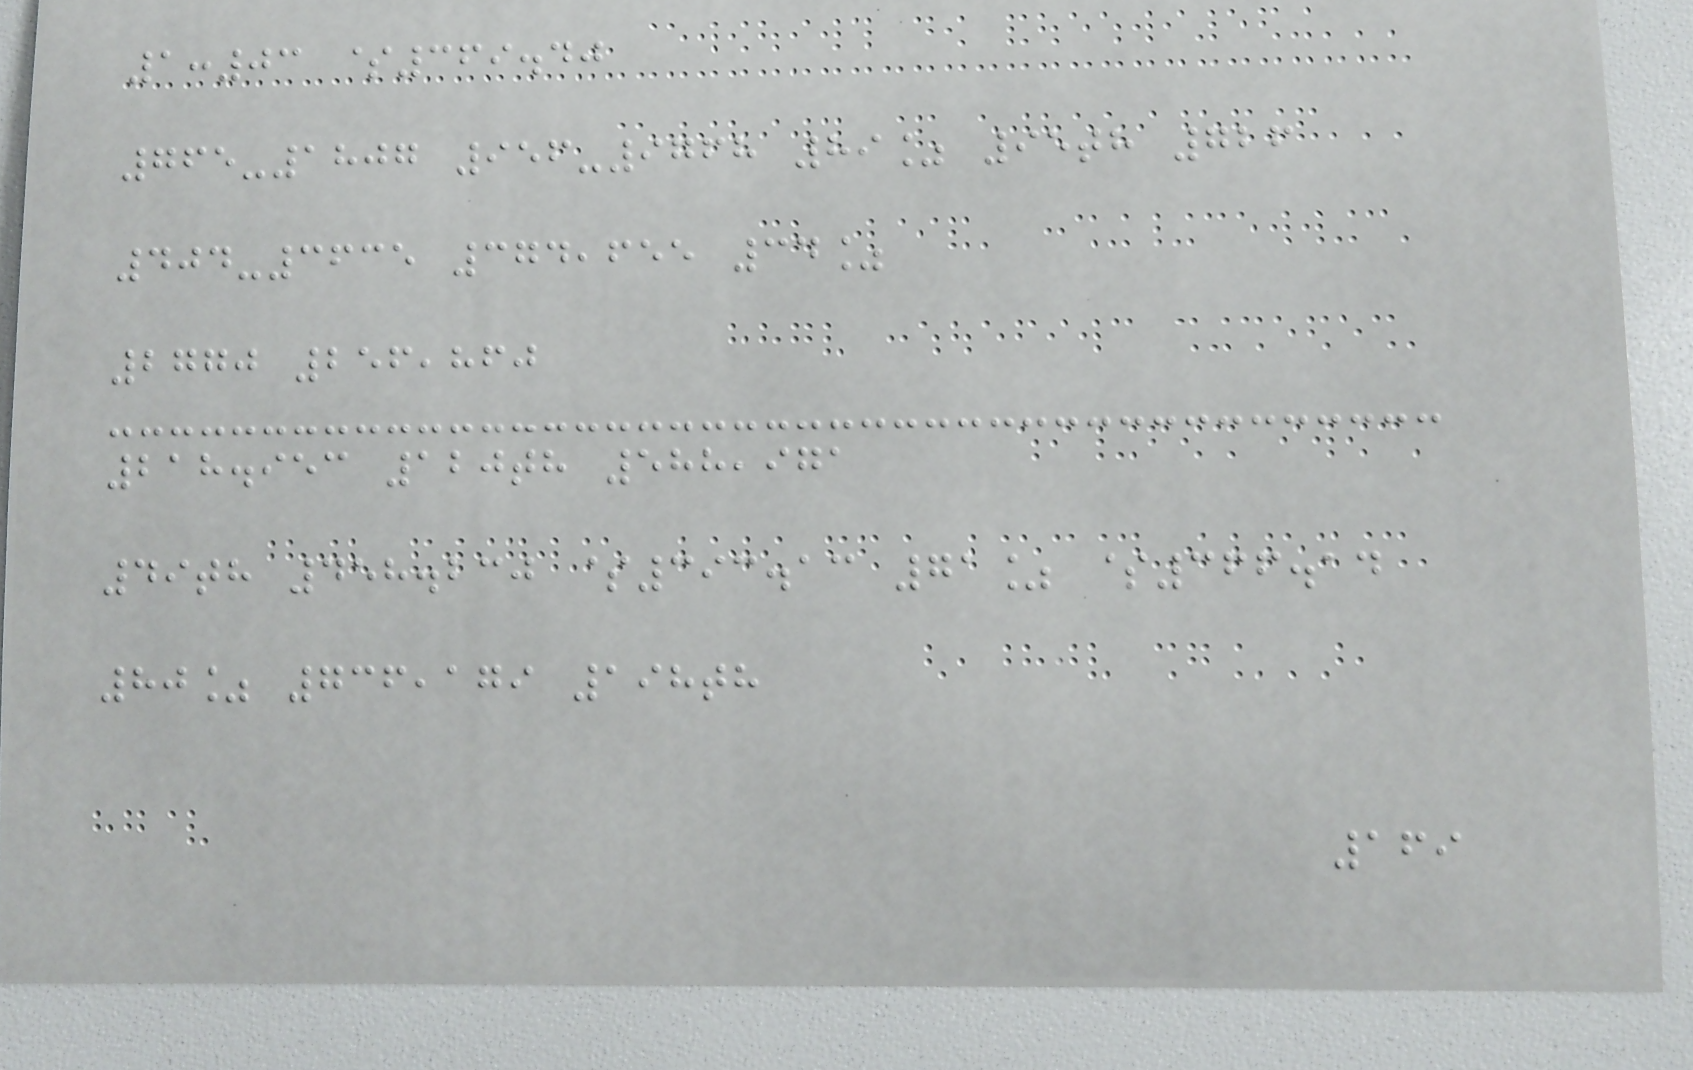1:03 $369.40
765-1807 956-9768 89% 95th 726
404-3635 374,655 34%
2770 256,860
218.953 120th 588,971
49th 458.230 $393.13 71% $366.14
80% 736,179 198th
169
